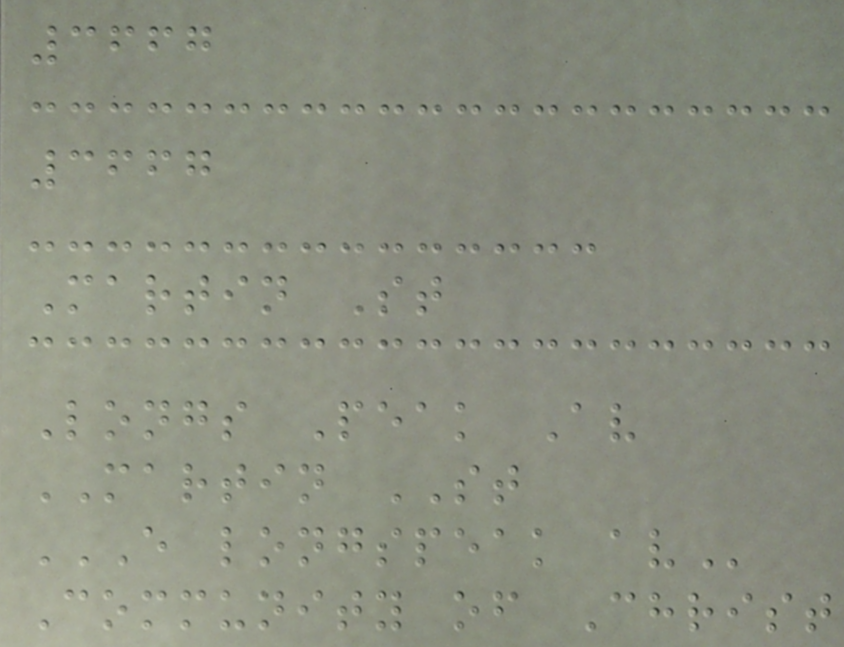3667
3667
Martin St
Longs Peak Av
MARTIN ST
E LONGSPEAK AV
Community of Christ
